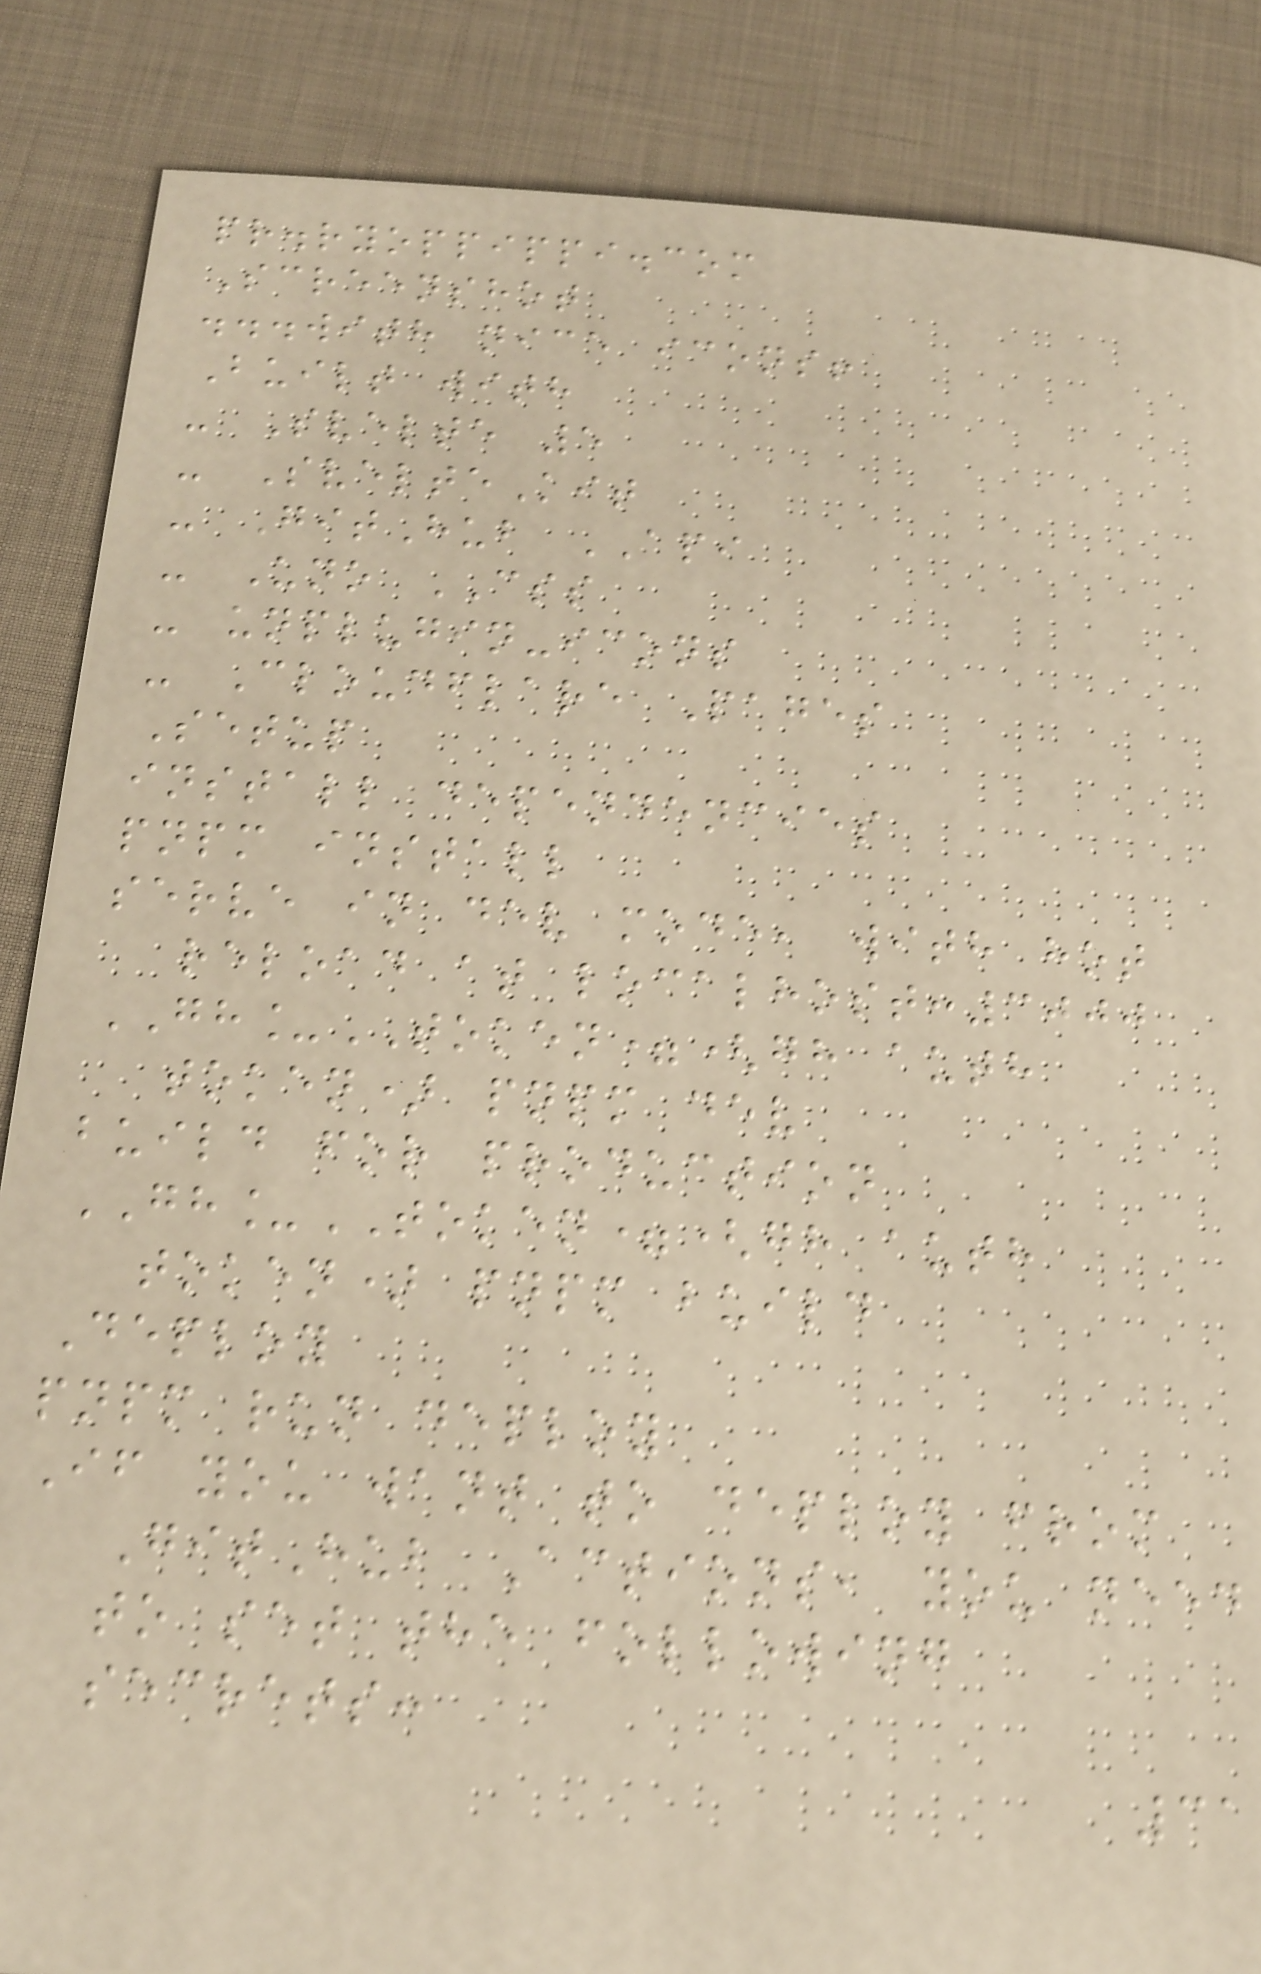pr.ryoppippi.com
Screenshot
...with nice icons!
Built with
- Svelte 5
- SvelteKit
- GitHub API
- Uno CSS
- unplugin-icons
- Cloudflare Pages
Setup
install dependencies
pnpm install
serve in dev mode, with hot
reload at localhost:3000
GH_TOKEN=(gh auth
token) pnpm dev
build for production
GH_TOKEN=(gh auth
token) pnpm build
Deploy
pnpm run deploy
If you want to deploy from
GitHub Actions, you need
to set the following
secrets:
31
